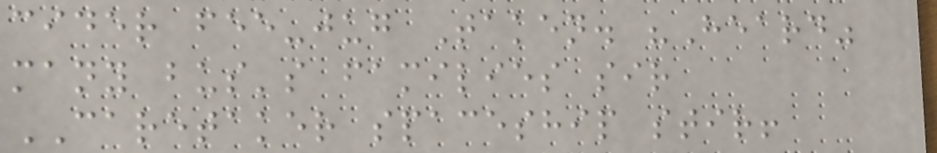cider fee-jug Taken. "Heard"
many bus's families sir
CARETAKER spaceship stir!
